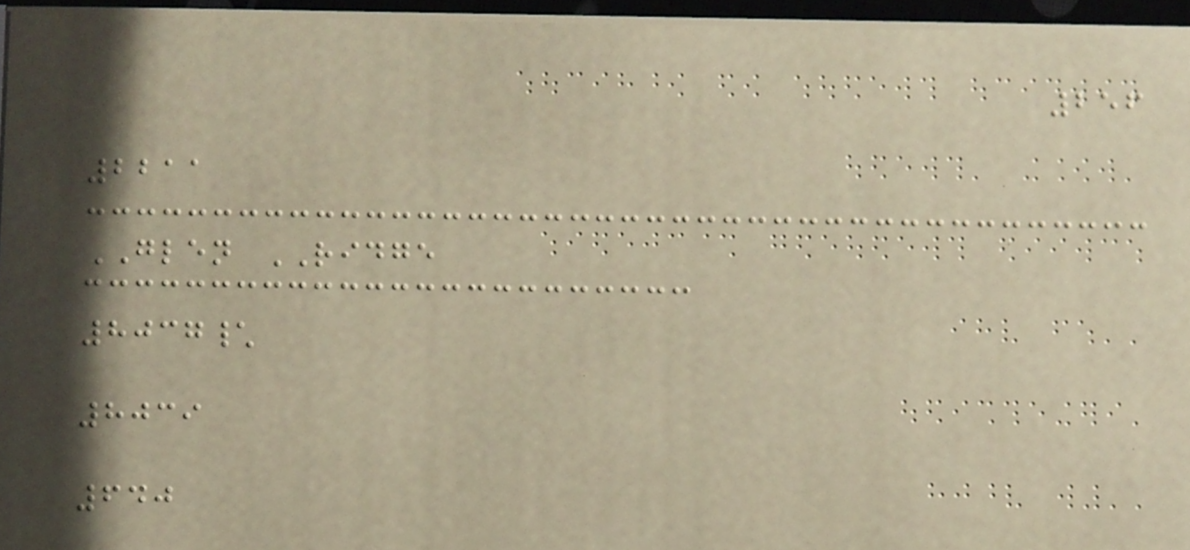256
2211
GLEN RIDGE
8037\
8039
640
